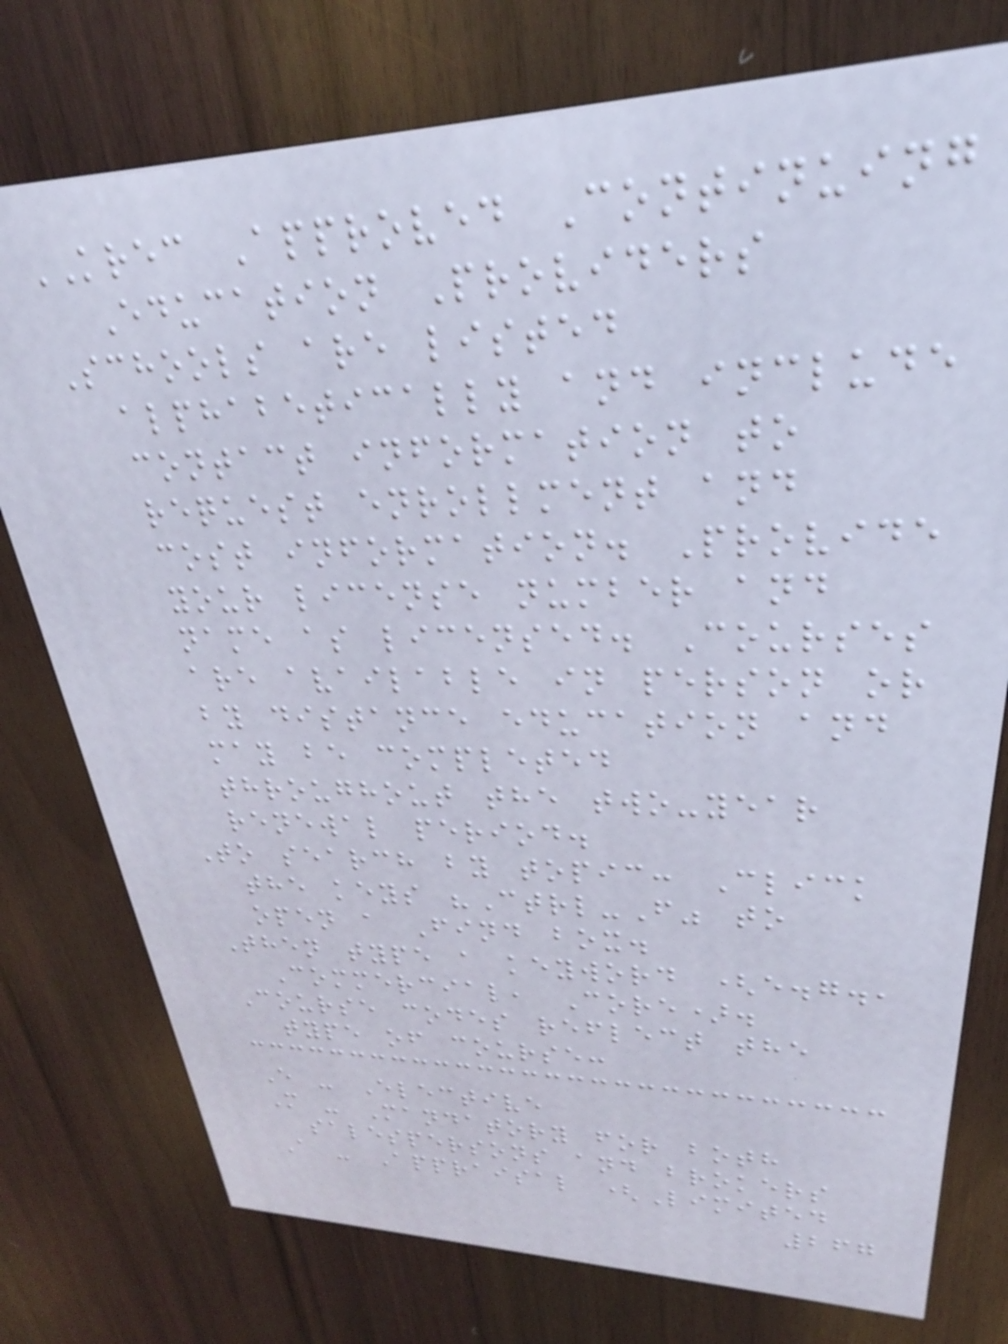KREC Approved Continuing
Education Providers
Schools are listed
alphabetically and include
contact information to
request enrollment and
cost information. Provide
your license number and
name as licensed. Courses
are available in person or
by distance education and
may be completed
throughout the two-year
renewal period.
To search by topic: Click
the keys "Ctrl-F" to
open a Find box.
Then type a keyword (e.g.,
Commercial, Core).
Course codes reflect the
type of course:
E - Elective
M - Mandatory for both
salespersons and brokers
A - Appraisal (Limited
267
